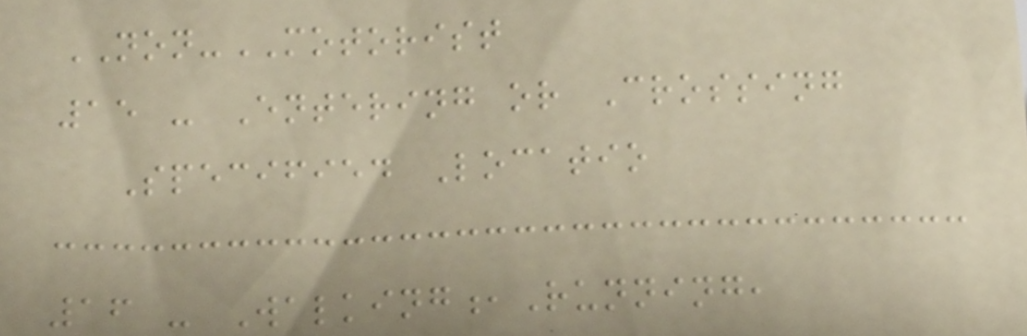NON-MOTORIST
15 - Entering or Crossing
Specified Locatio
16 - Walking,Running,
